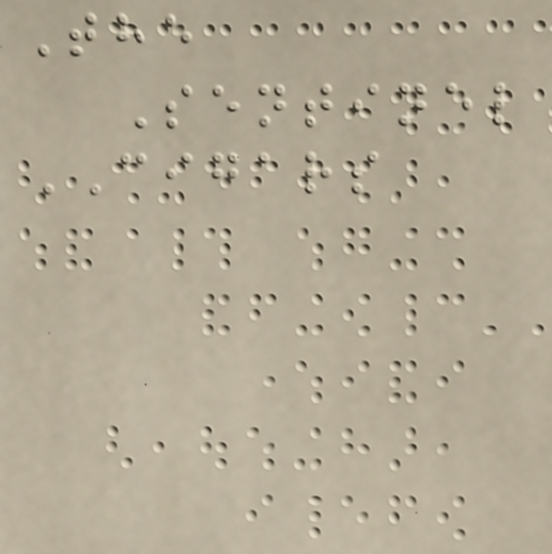The
Sentinel
CIGARS
